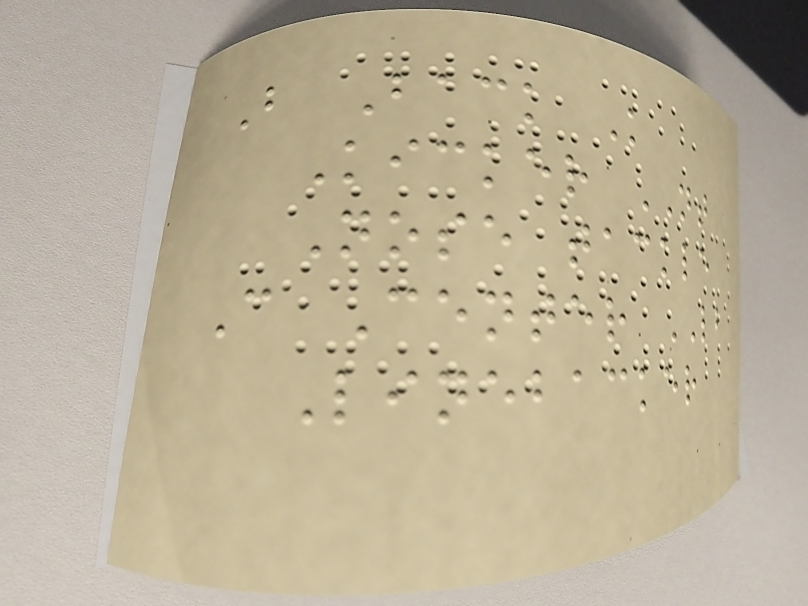B Back K
Kicker NT
Nose tackle
C Center LB
Linebacker
